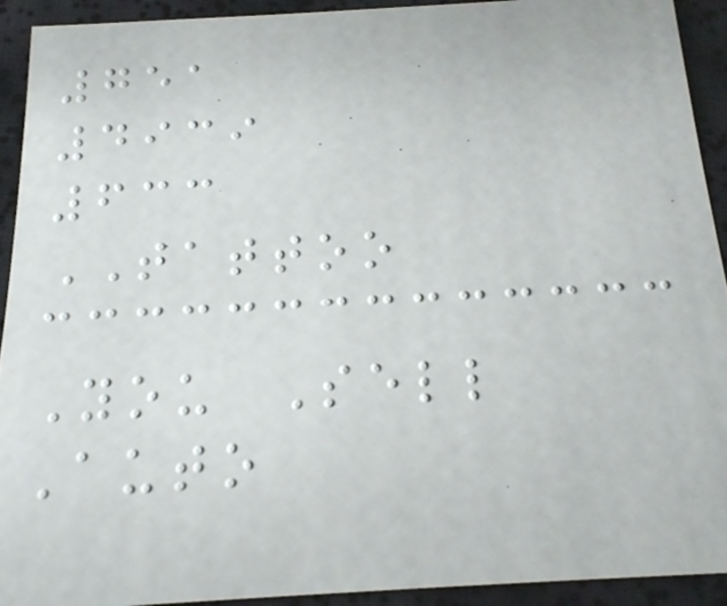751
4939
633
TATTOO
You Sell
Auto
